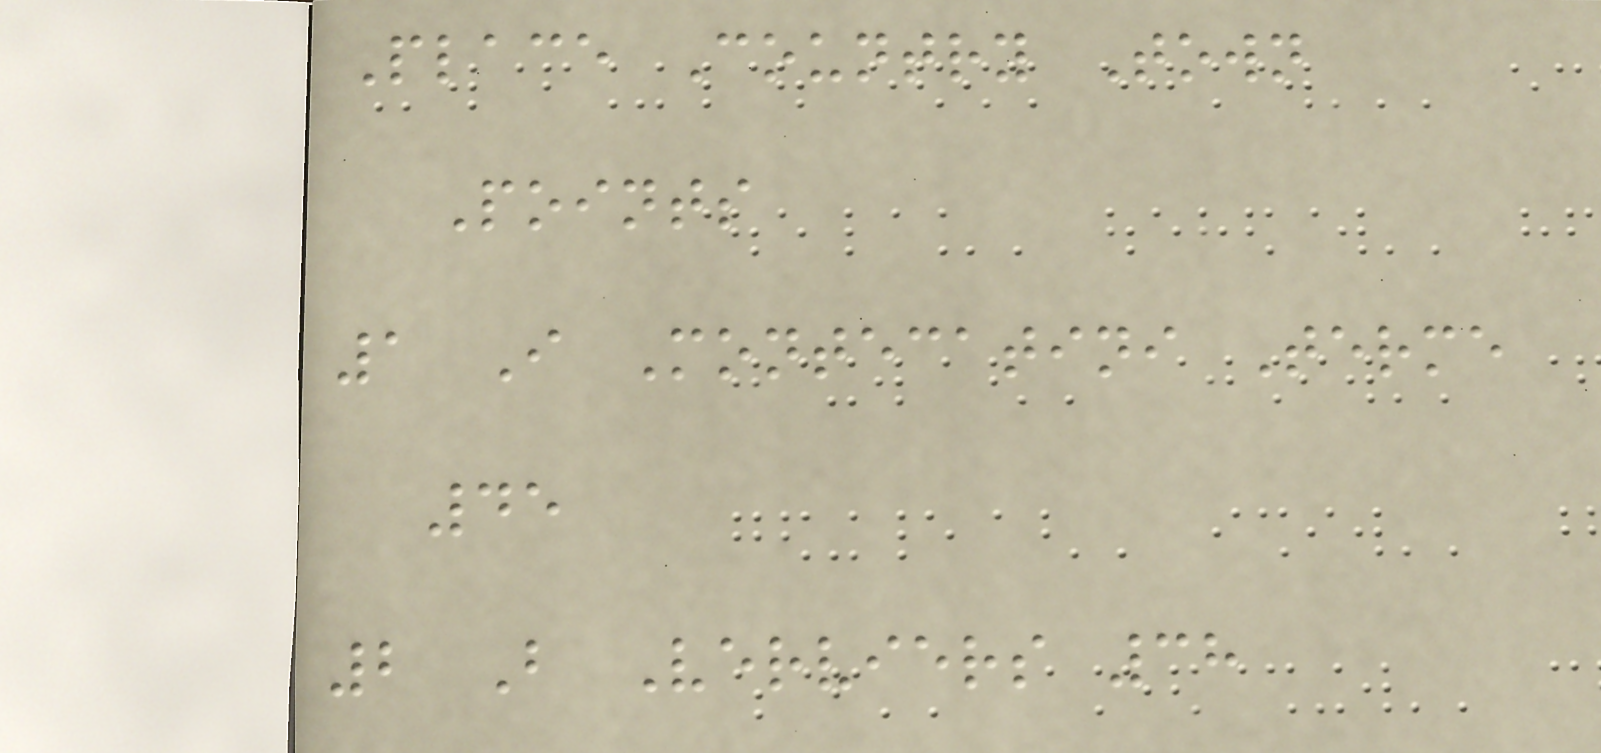Place Country Town
Points
1 I Montecatini Terme
45
2 B Verviers 38
